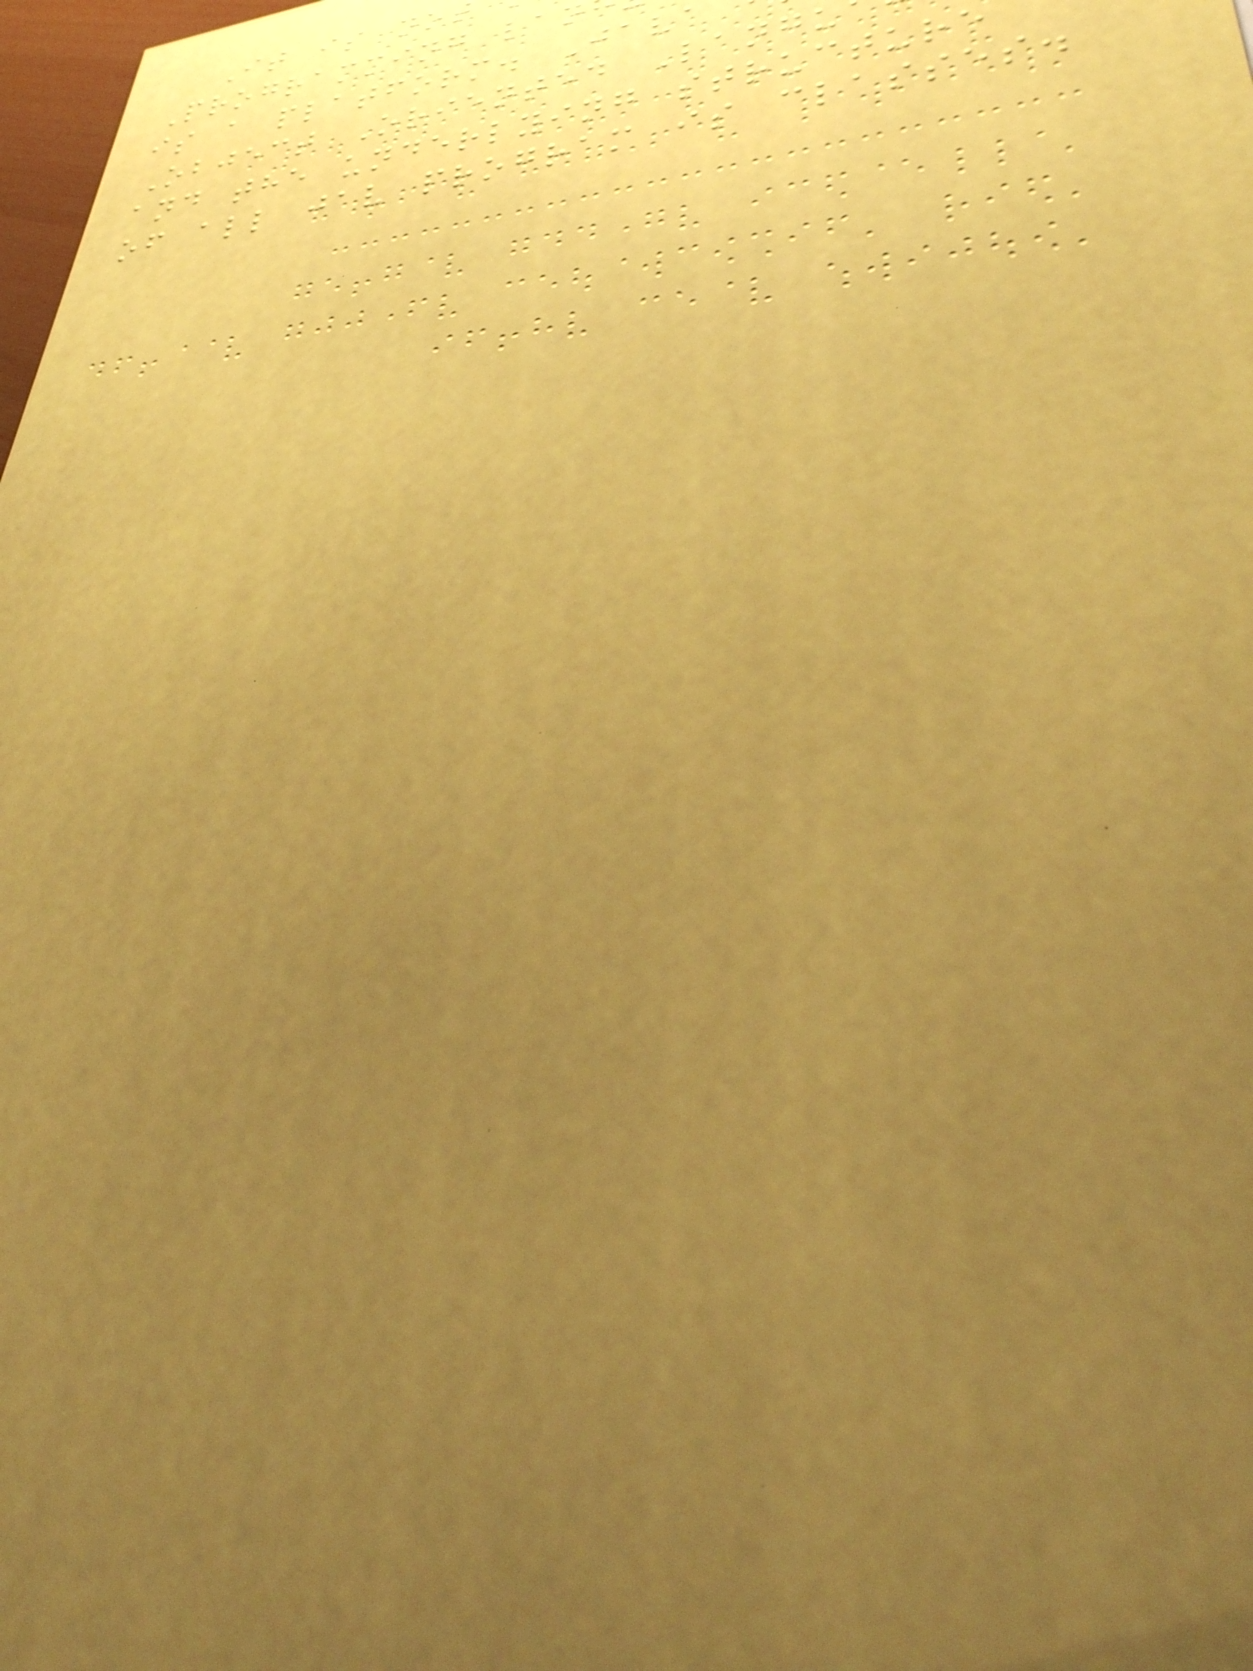It is no
Programming la
is a platform. Java
Object Oriented Langu
and the underlying structure
of all jav program is classes.
